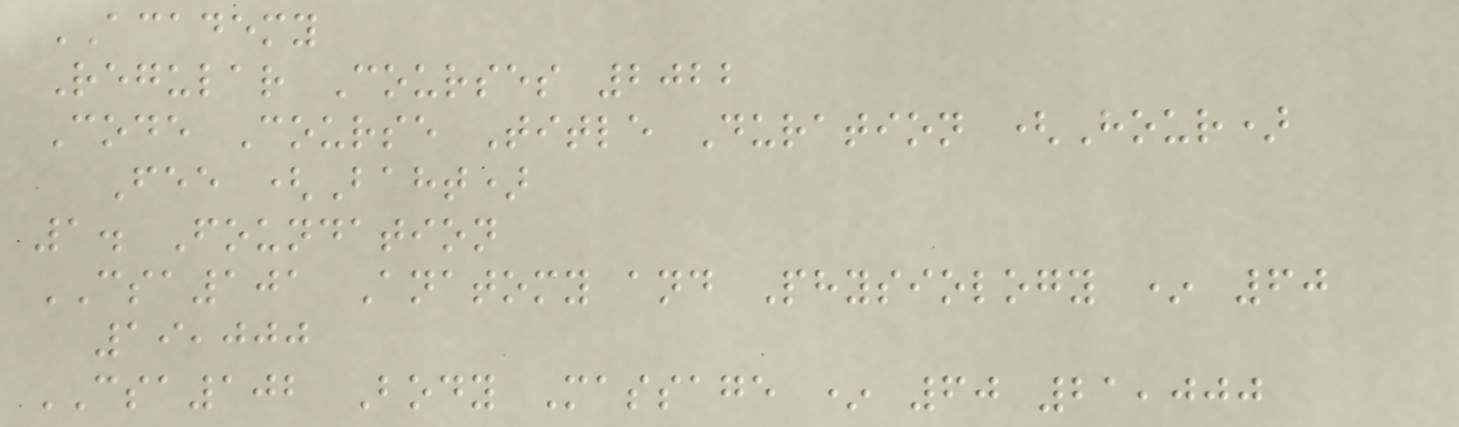ACADEMY
Regular Courses 2022
Code Course Title Duration (Hour)
Fee (Baht)
1. Foundation
CSA101 Anatomy and Physiology * 60
19,000
CSA102 Body Massage * 60 21,000
